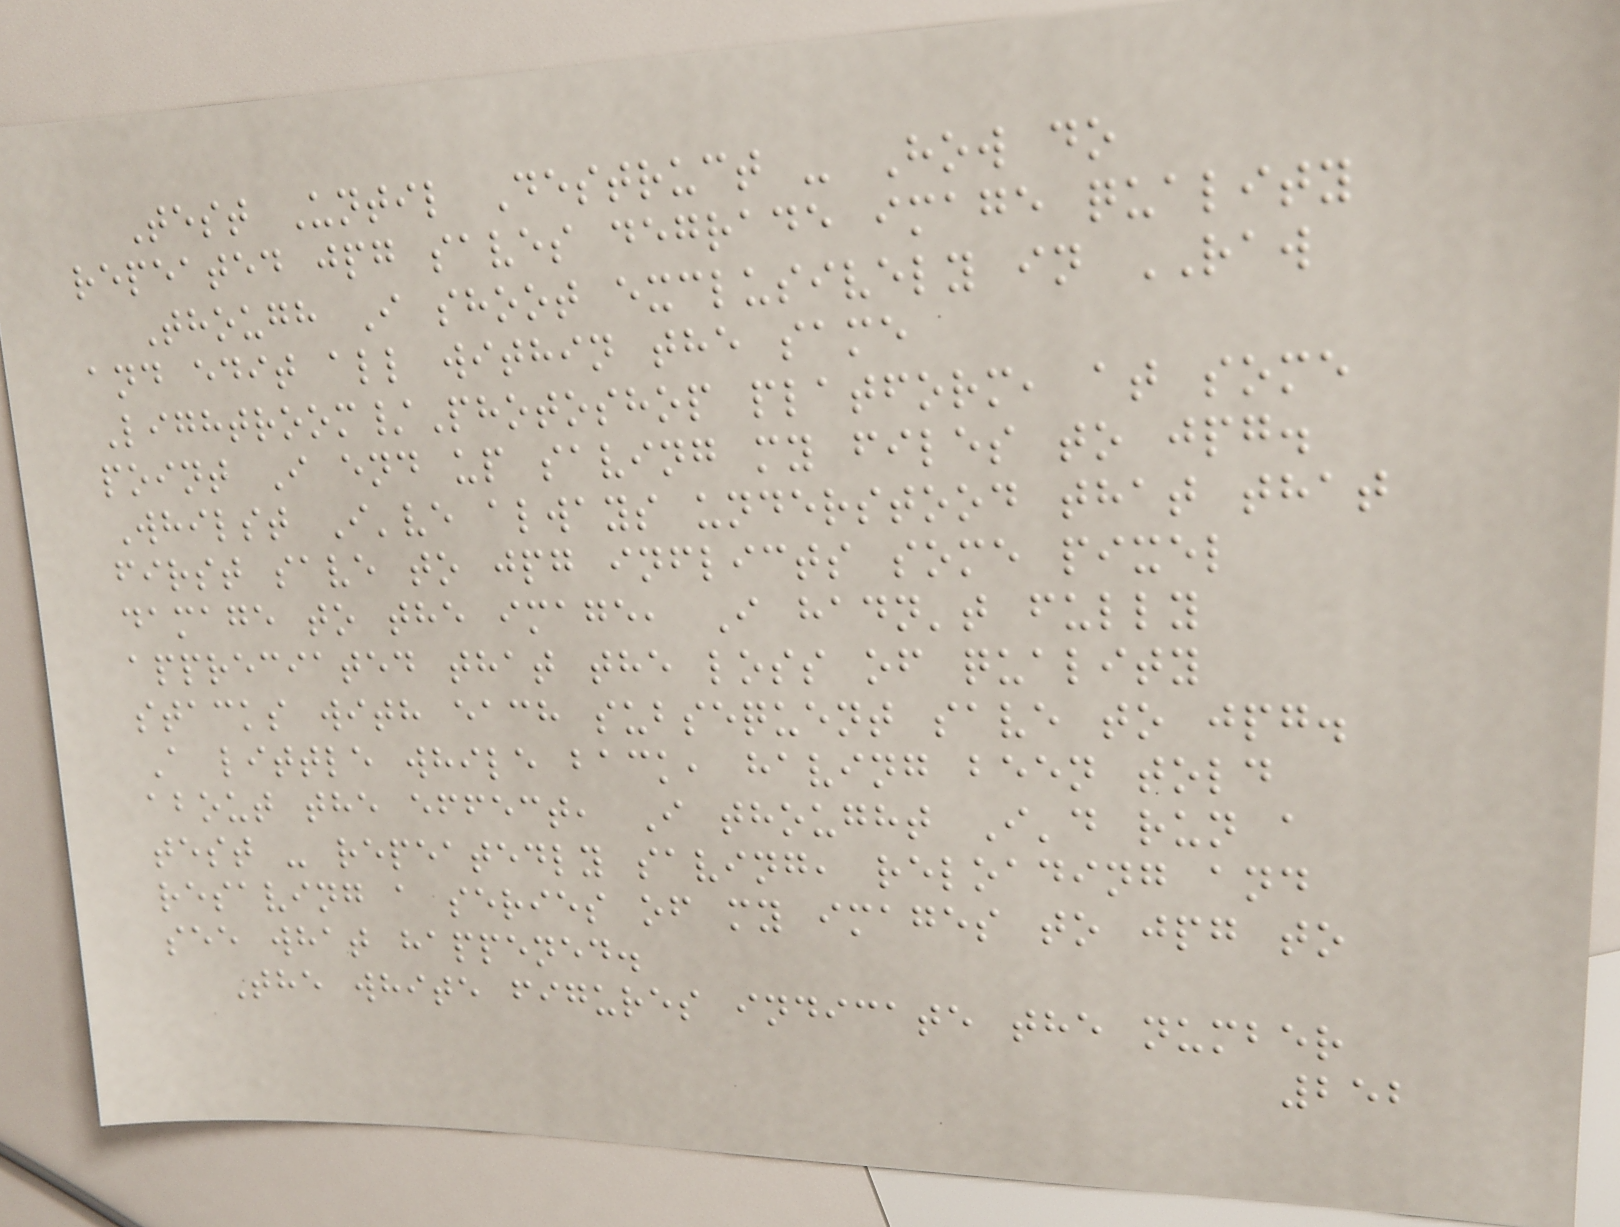Test Until Destruct - How do
repeated jpg saves degrade image quality
Though I shoot exclusively in RAW
and edit all within the same
Lightroom/Photoshop platform, at some
point I end up saving my files to jpg.
Whilst I've always understood that that
first save to jpg inflicts some pixel
damage to the image, I hadn't fully
appreciated that the loss of quality
stacks with each subsequent save to jpg.
A little while back, having been told
about the effect, I thought I'd run a
test - repeatedly saving, reloading and
resaving a series of my images to jpg to
see what happened.
The white figures indicate the number
252
